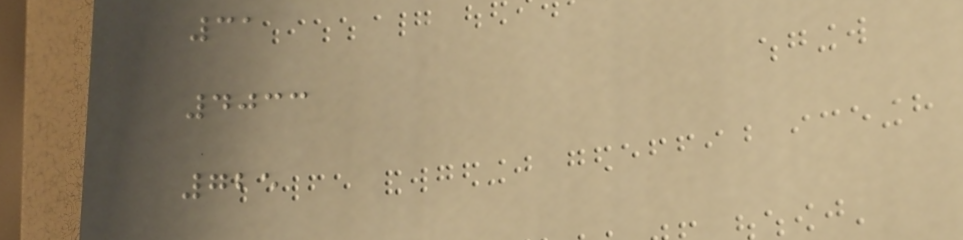31
4033
725
